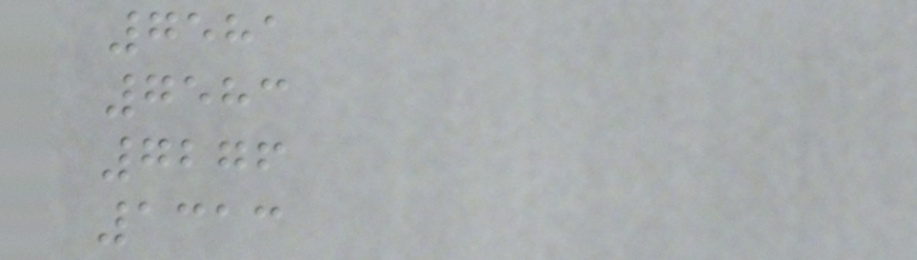7581
7583
7276
1313
